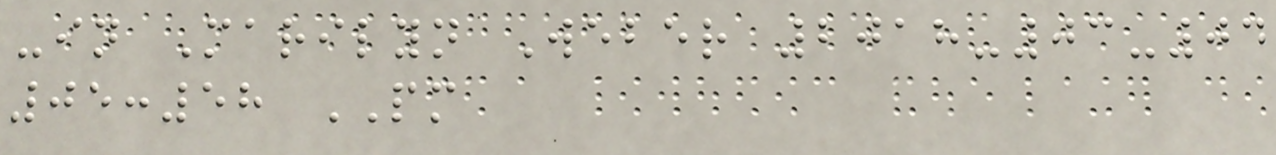-in Marilyn Weber 2018-03-04
05:58 PM
